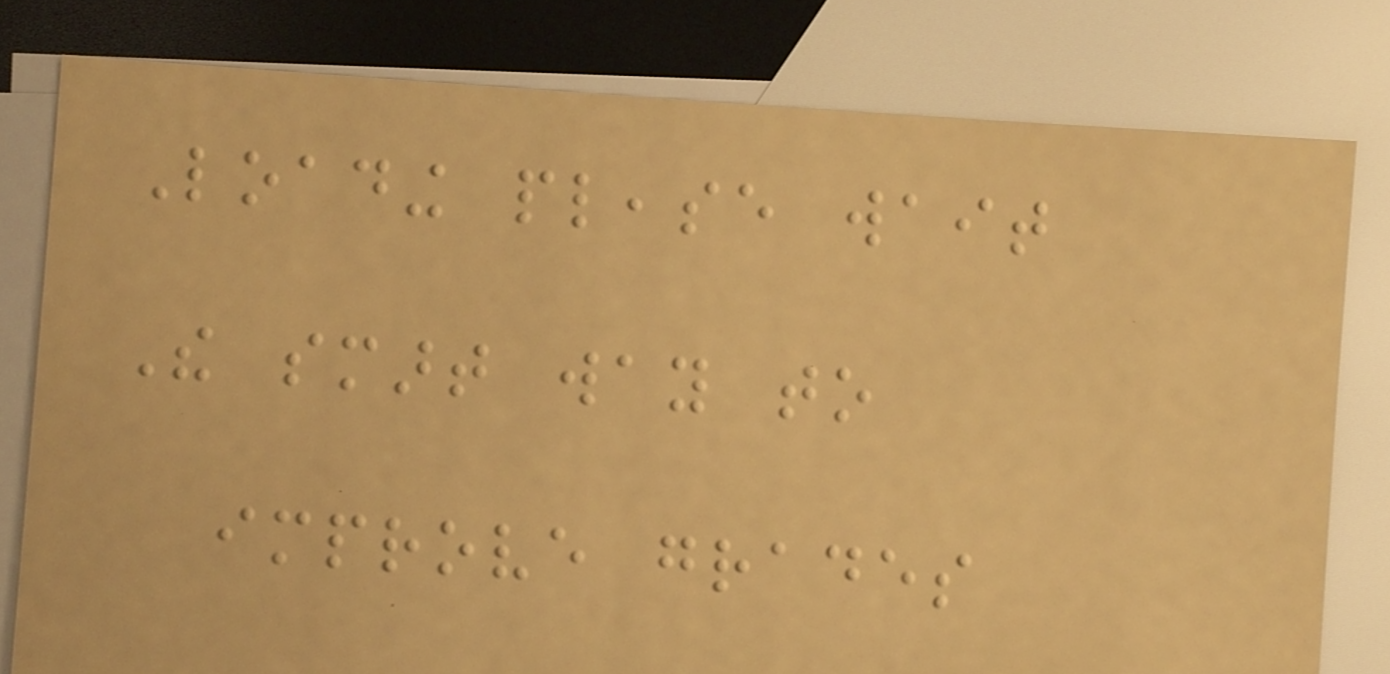Loading please wait
The smart way to
improve grades
